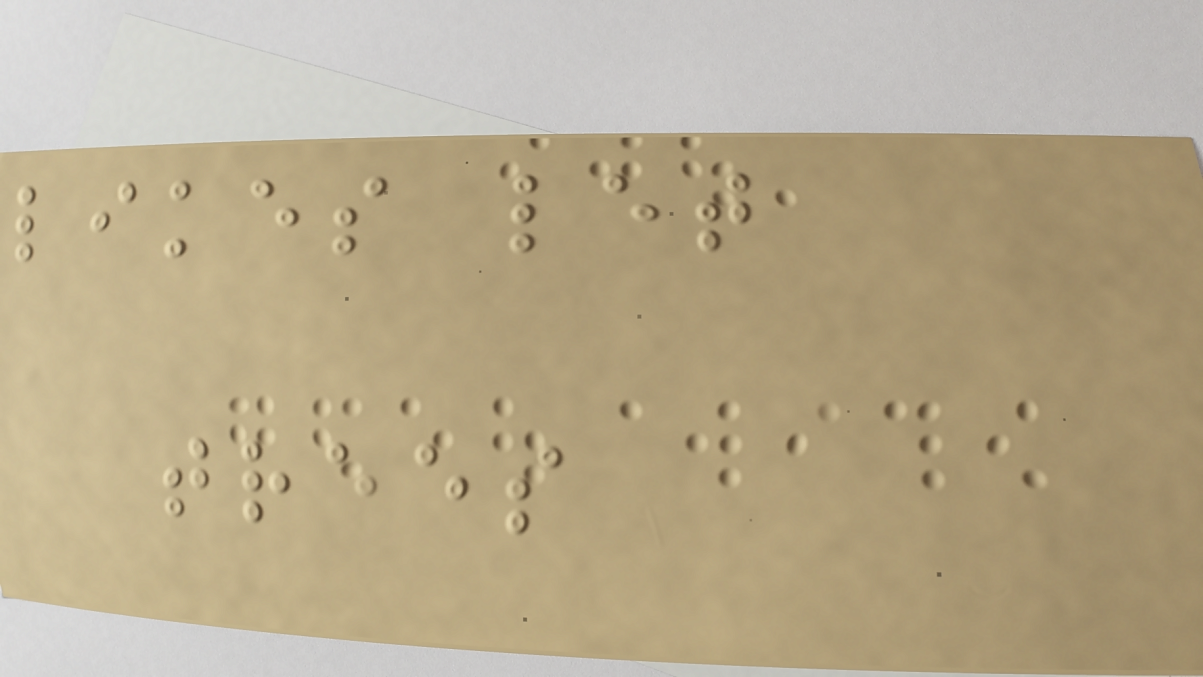likes let
trees
